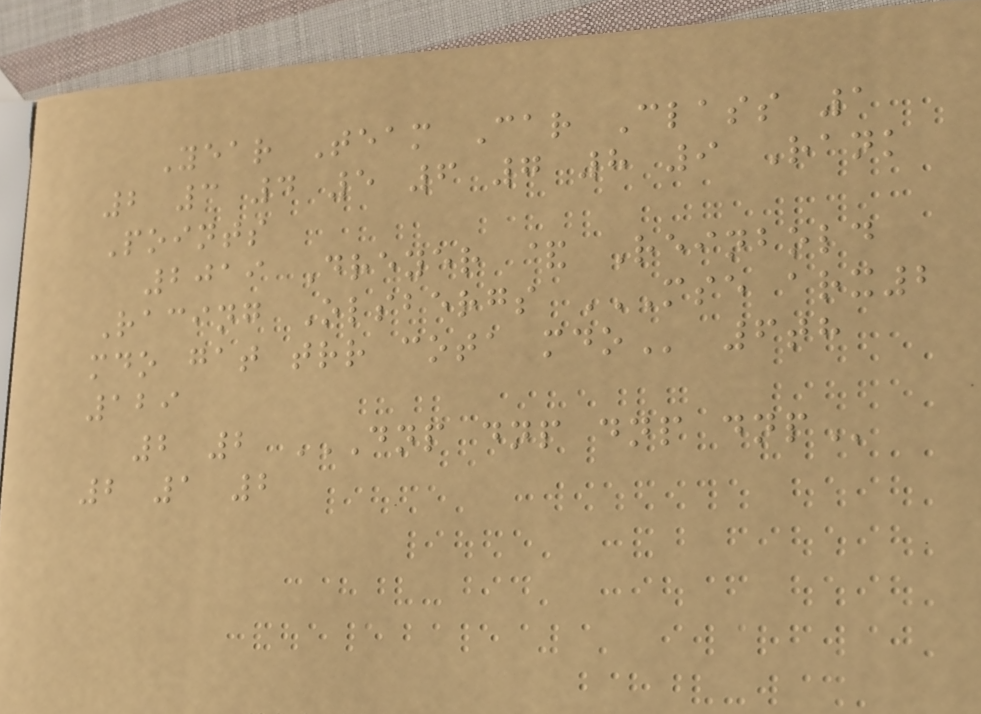Year Team Car Class 1
2 3 4 5 6 7 8 9 Rank
Points
2019 Dreyer & Reinbold
Racing Olsbergs MSE ARX2
MDO GAT TRR COTA MDO 6th
129
2 2 DNP DNP DNP DNP
2 1 2
